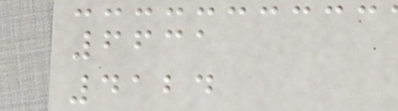6631
4124
